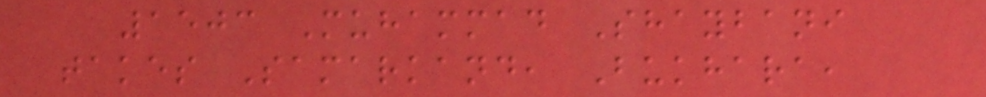1503 Muhammad Shaybani
takes Samarkand, Bukhara,
